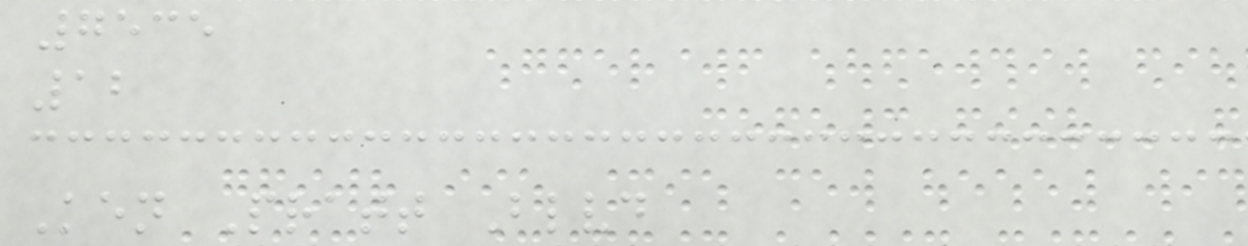7535
12
Ken Pratt Blvd
